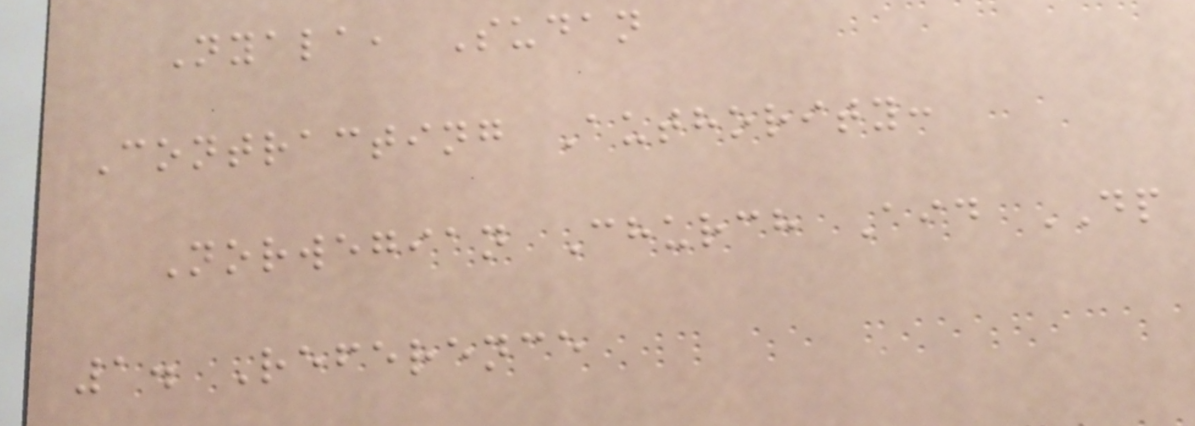Nyala, Sudan
Contracting Authority:
Norwegian Church Aid DP
1. Reference
